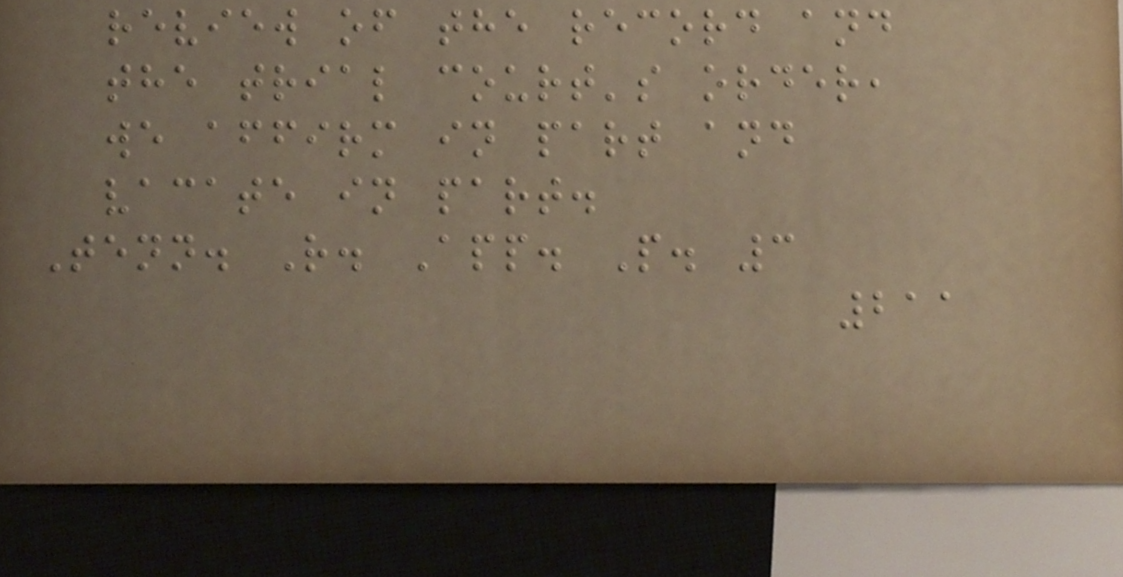review of the record and
the trial court's order,
we affirm in part and
vacate in part.
Tenn. R. App. P. 3
211
